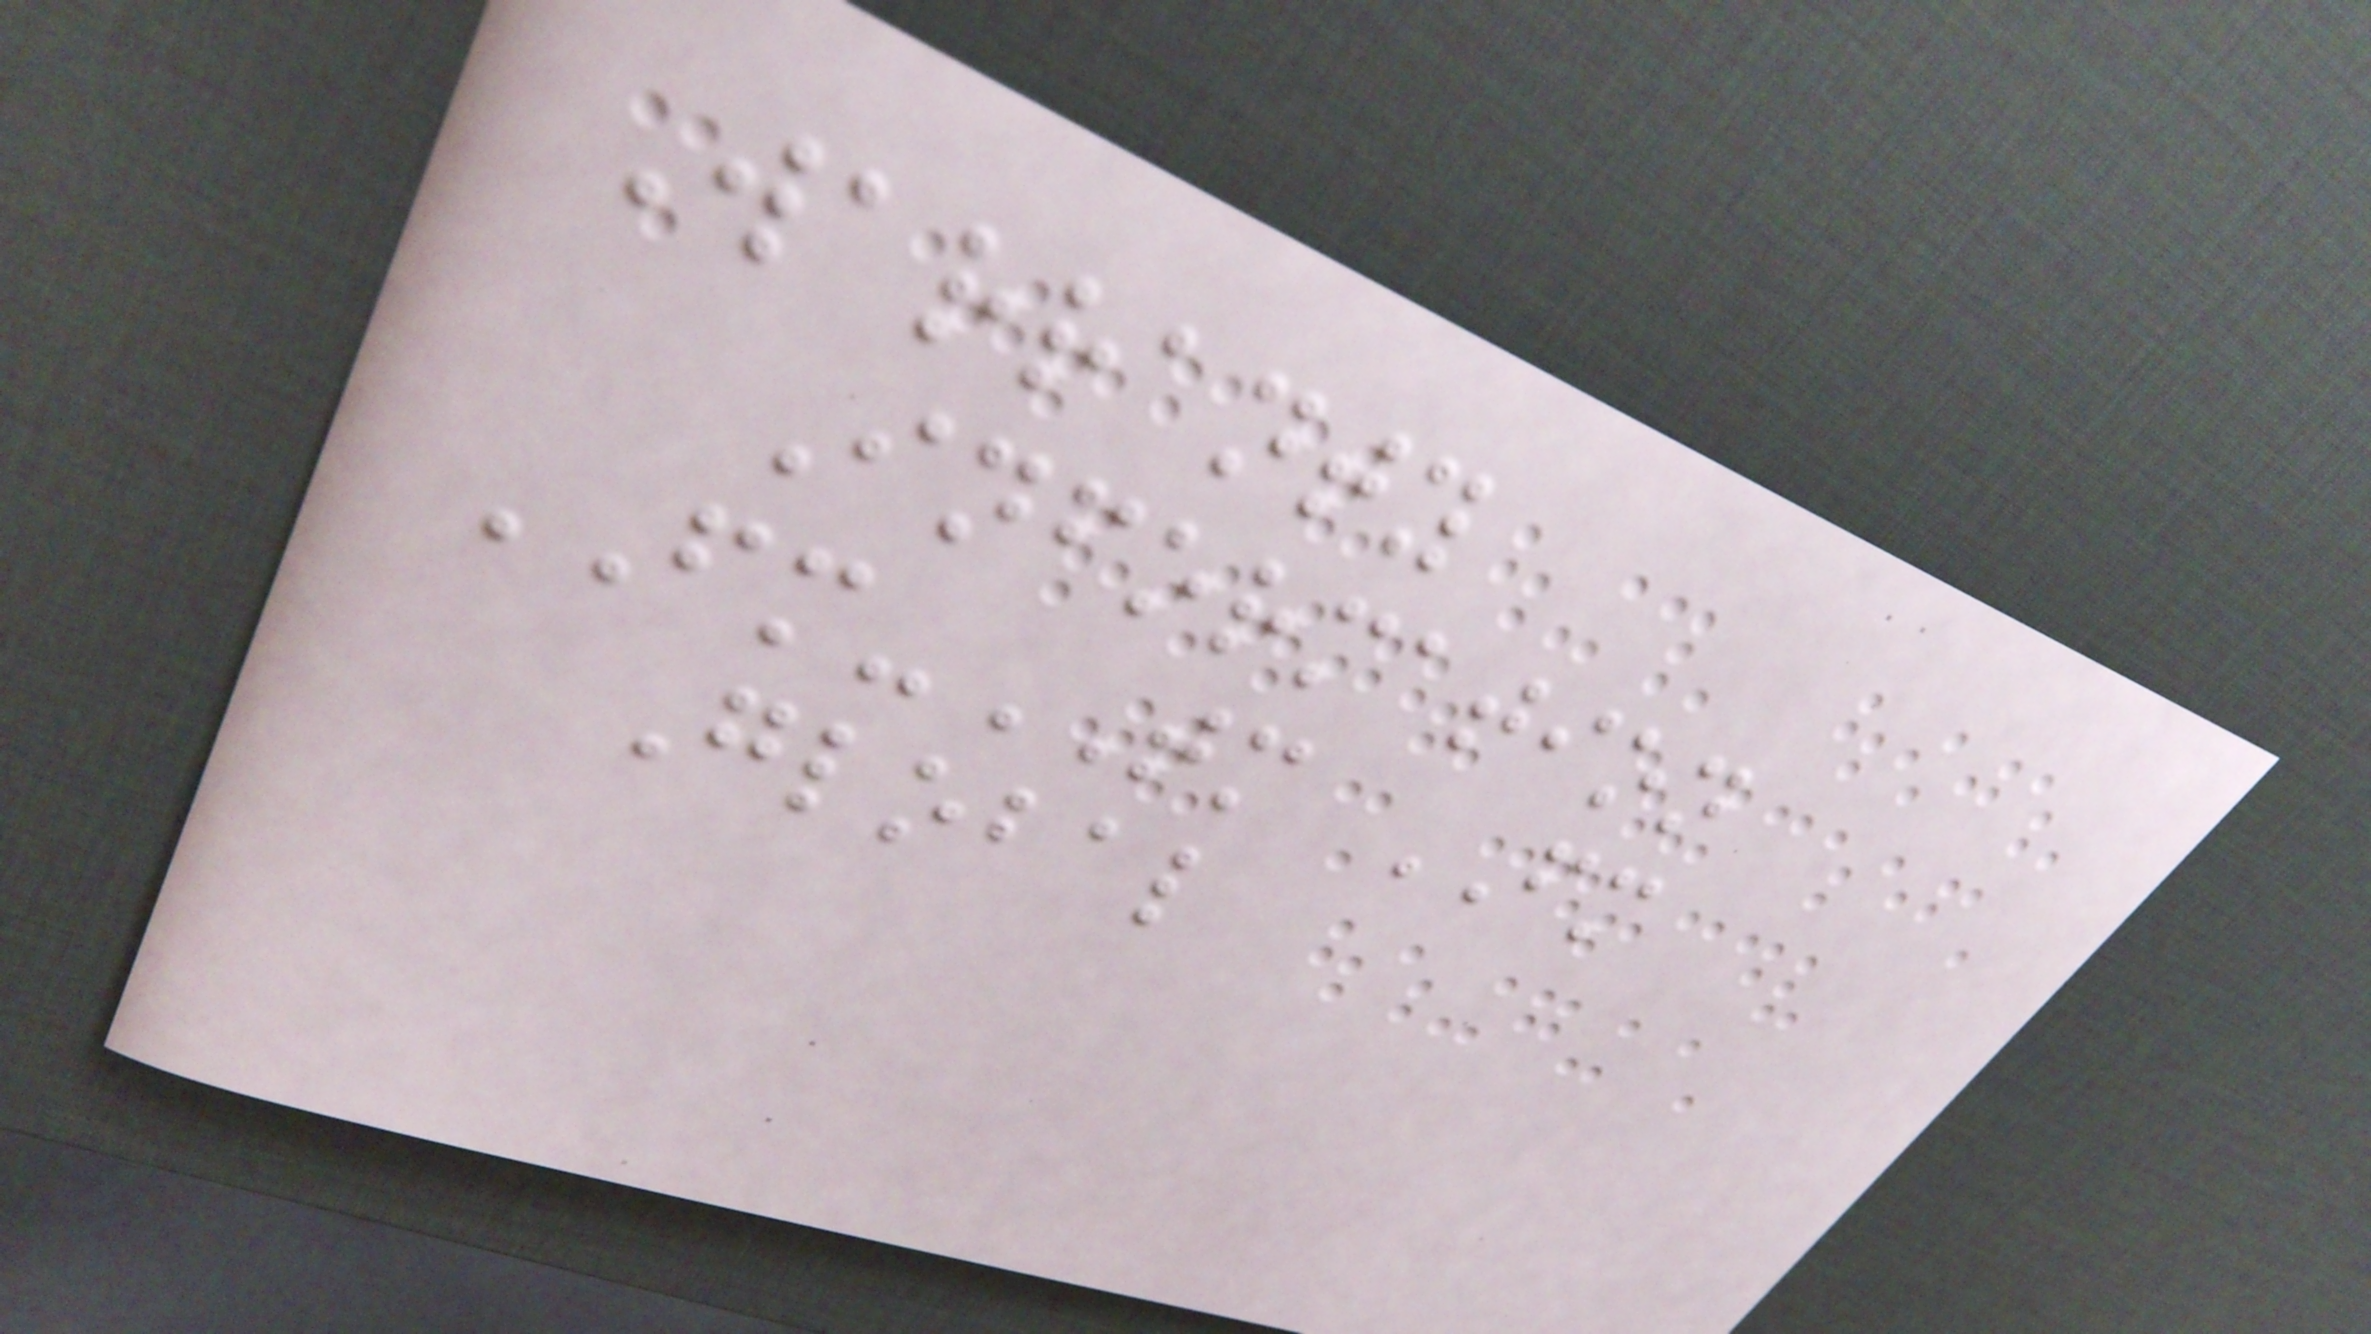Warranty
Information
FM-TM FM
Global
